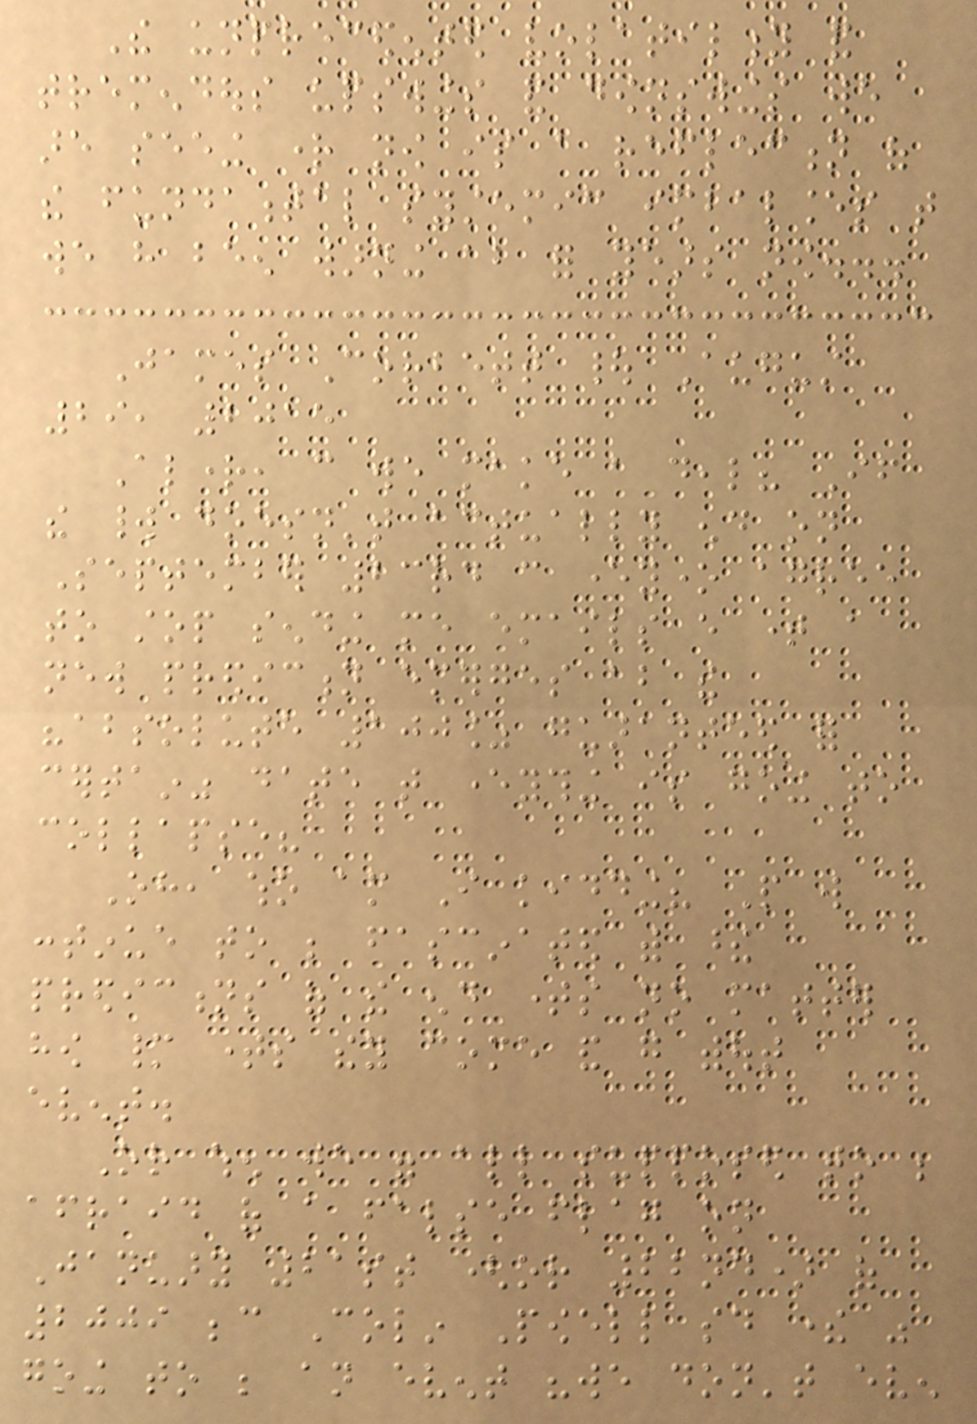The unprecedented volatility and
tremendous upswings and downswings we
are seeing right now is a reflection of
the fundamental systemic imbalances that
we have been warning about for years now...
James Corbett | August
29, 2015
Alright, can we make a deal? If
the world doesn't actually end on
September 23rd can everyone agree
to stop sending me emails every time a
new prediction emerges about the
"absolute 100% guaranteed for
certain" date that everything is going to
collapse?
Oh, who am I kidding? People will
continue to be fascinated with these
predictions of the end times no matter
how many times they come and go without
event.
Or when we were all supposed to be
afraid of a false flag on
January 21st (or 22nd) of
2009 because Colin Powell said there was
going to be an event "we don't even
